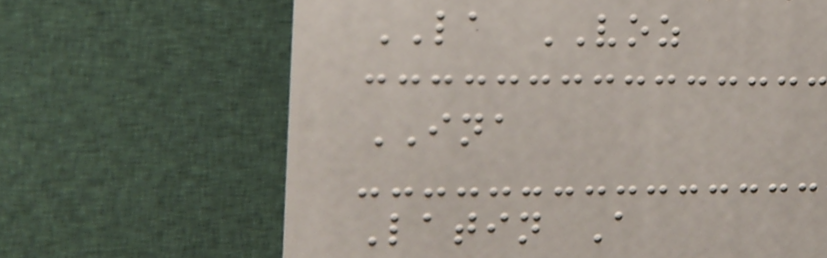LA VOZ
INA
Latin A
